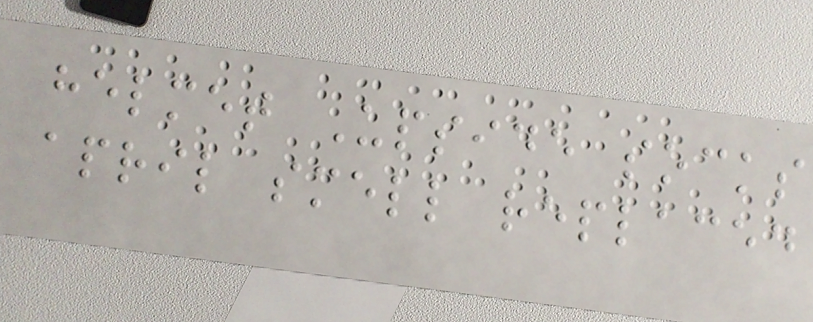helmet Upside socks
april smell replaced
